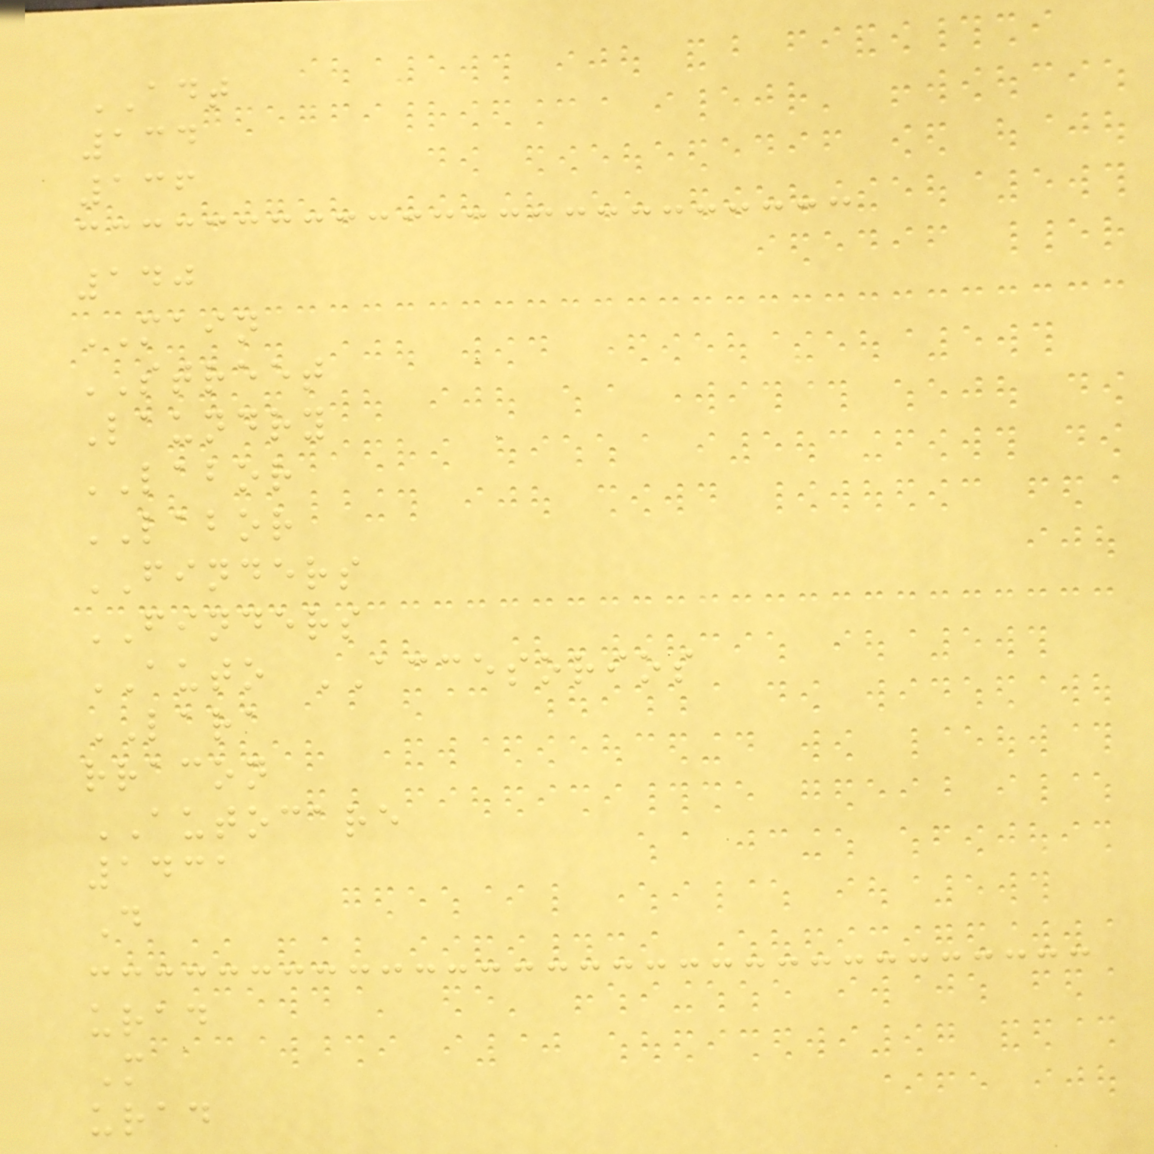ADT
134
136
140
MAIN
STREET
Laundry
LABOR
LABOR
FINDERS
FINDERS
AUTO ACCESORIOS
LARA
rracon
AUTOCARE
1431
D
urad
M
urad
